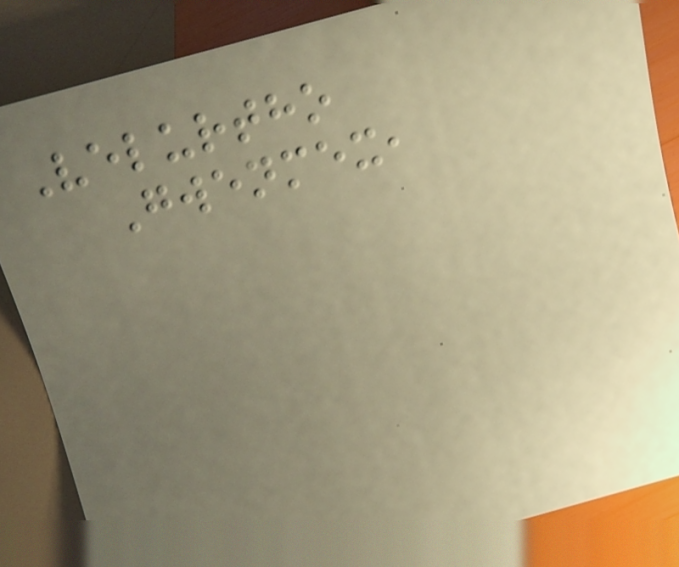Velurtho
Gwenmex,
